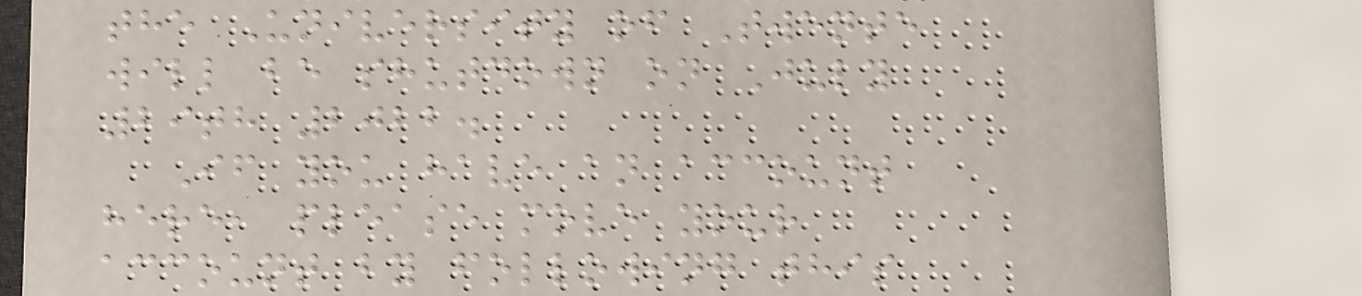the University of Twente
will be shutdown on July
29th 2022.
If you have an account
here, please move your
account by following this
